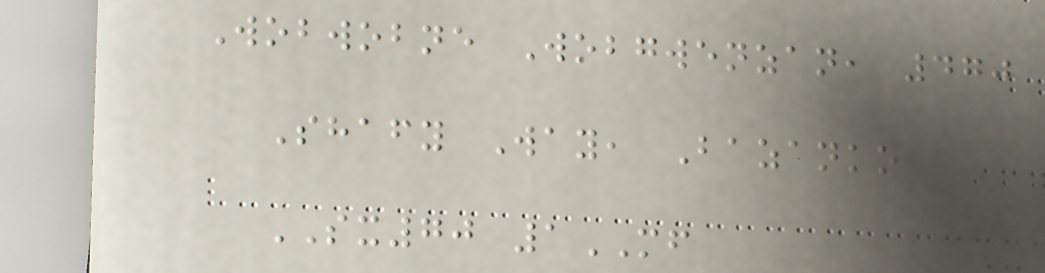Wobwobne Wobgwenzan, 470
Shafy Way, Bazanko
SX70 1MF
